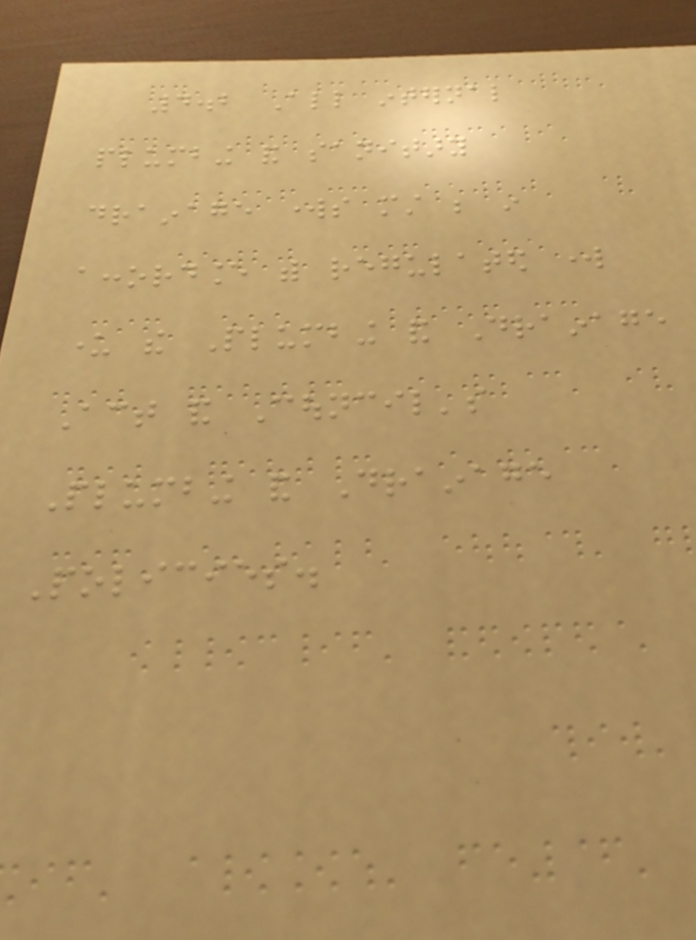4.2 All internal
plumbing and sanitary
drainage works must be in
accordance with regulated work
under the Plumbing and Drainage
Act and Council's
Plumbing and Drainage
Policies.
